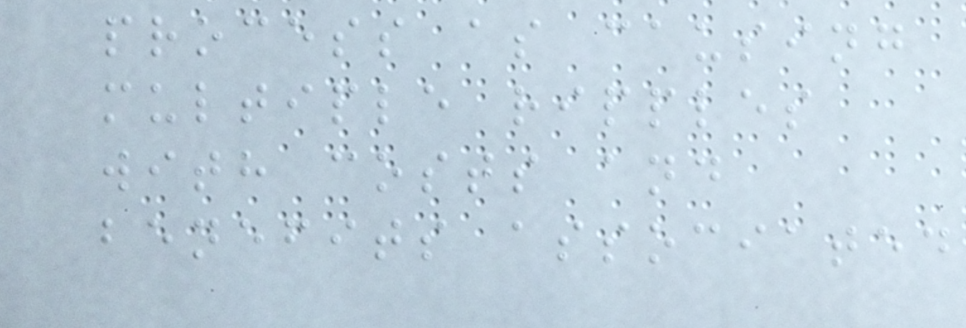process as causing
multiple ripples
with costs and
benefits associated
